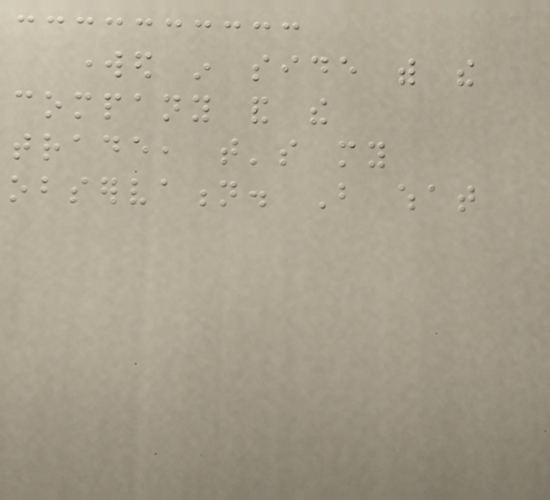worked in side with the
company and the
trade, that's my
observation. But what
